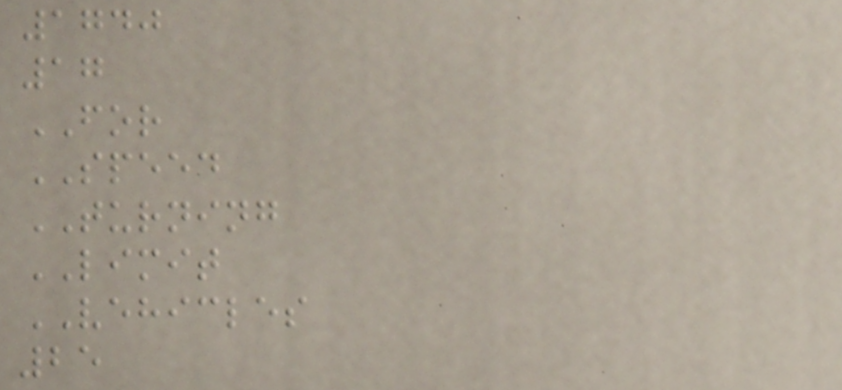1740
17
FOR
SPEED
TURNING
LIMIT
VEHICLES
25
